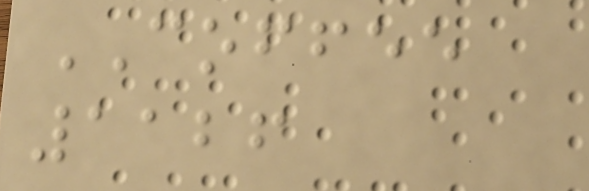COFFEE
1126
